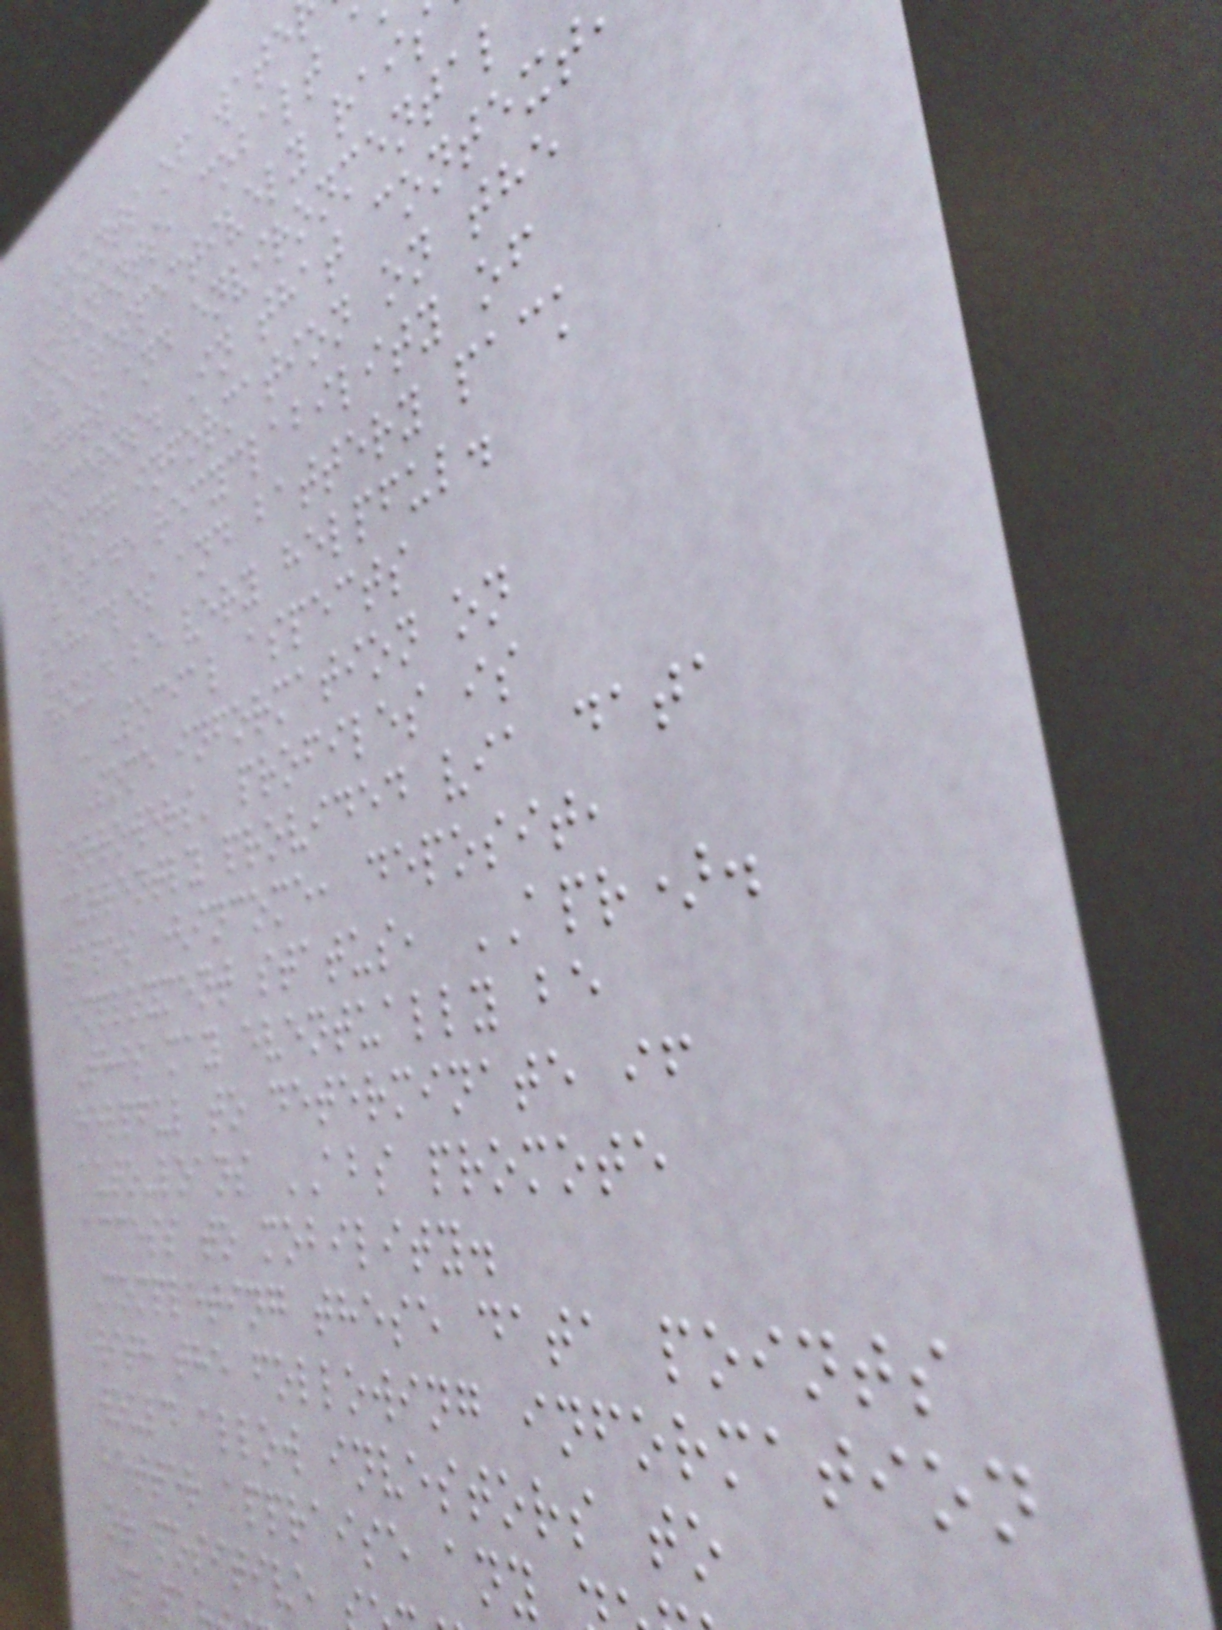amounts of wate
components, cobalt
have respectively rais
rights and environmental
concerns. In that context
having information on the
average recyclability of
vehicles and battery pack
would be very helpful.
- Social aspects
Some information on
borrowers' profiles is
currently provided via data
tapes (income, deposit,
employment status, APR).
This may eventually be
helpful to determinate if
auto-loans ABS promote
access to mobility.
Completing these data points
with the following information
would allow investors to
better appraise any
or positive
